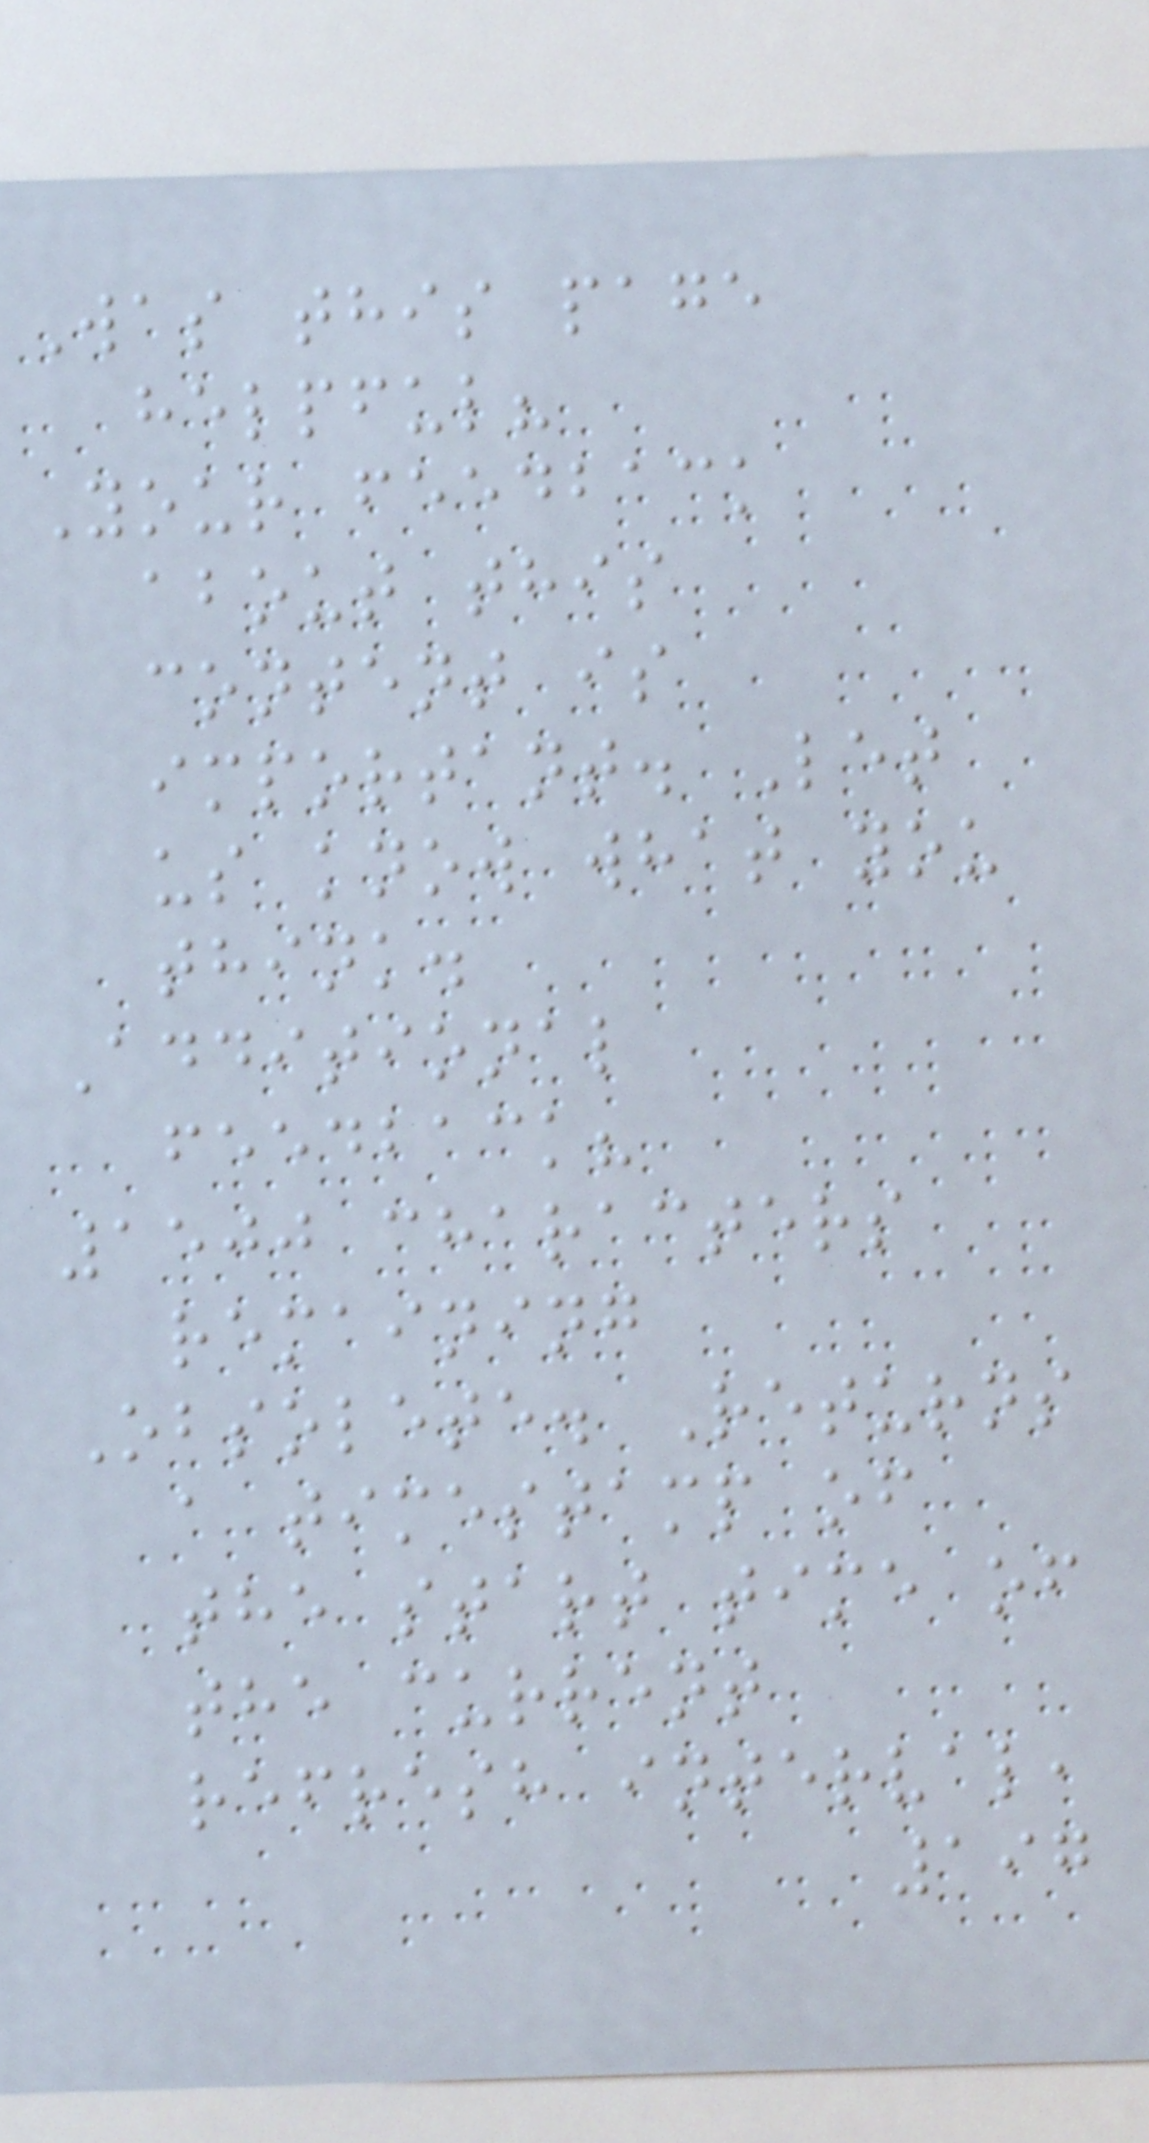Was this page
helpful?
Your feedback
about this
content is
important. Let
us know what you
think.
Additional
feedback?
1500 characters
remaining
Obsolete. Returns
a timestamp of
the start time of
the current
refresh interval,
197
